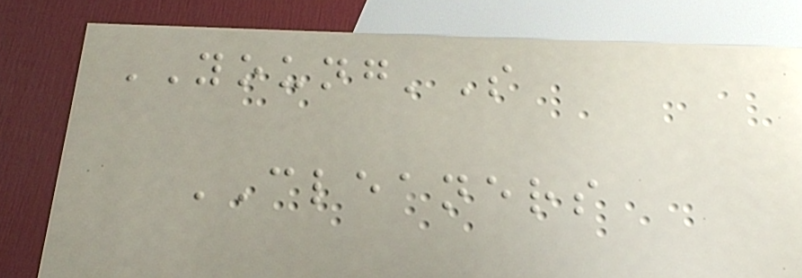YOUNG'S
CLEANERS
